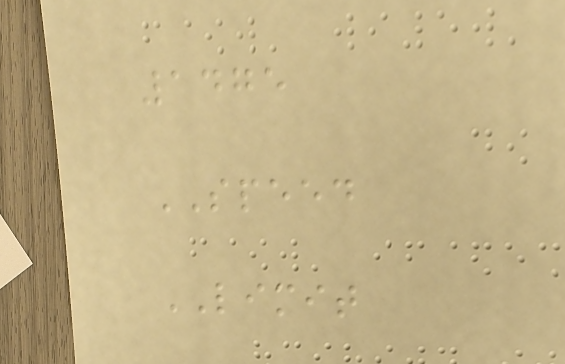1475
SPEED
LIMIT
